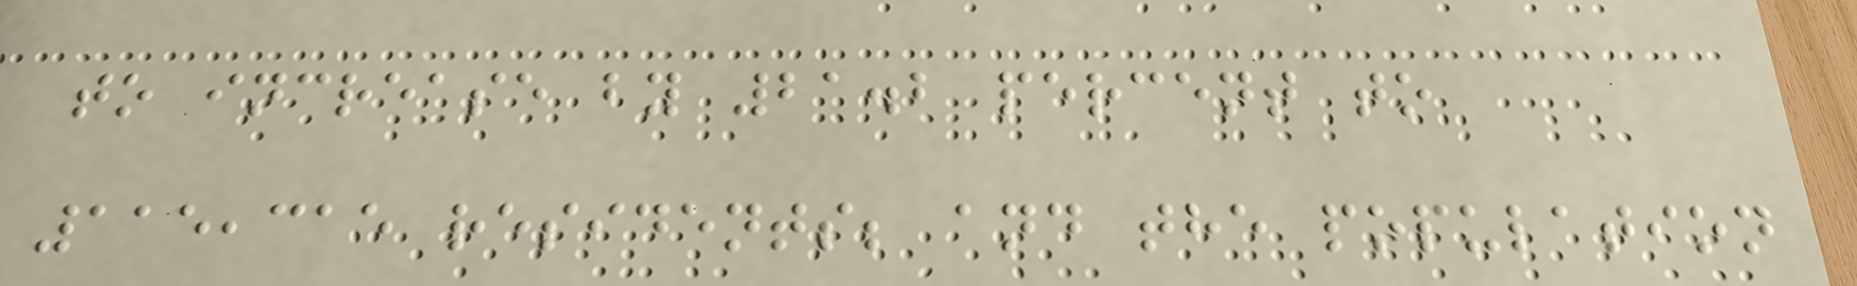to increase by 21.2 percent to
115,315 residents; and the population
